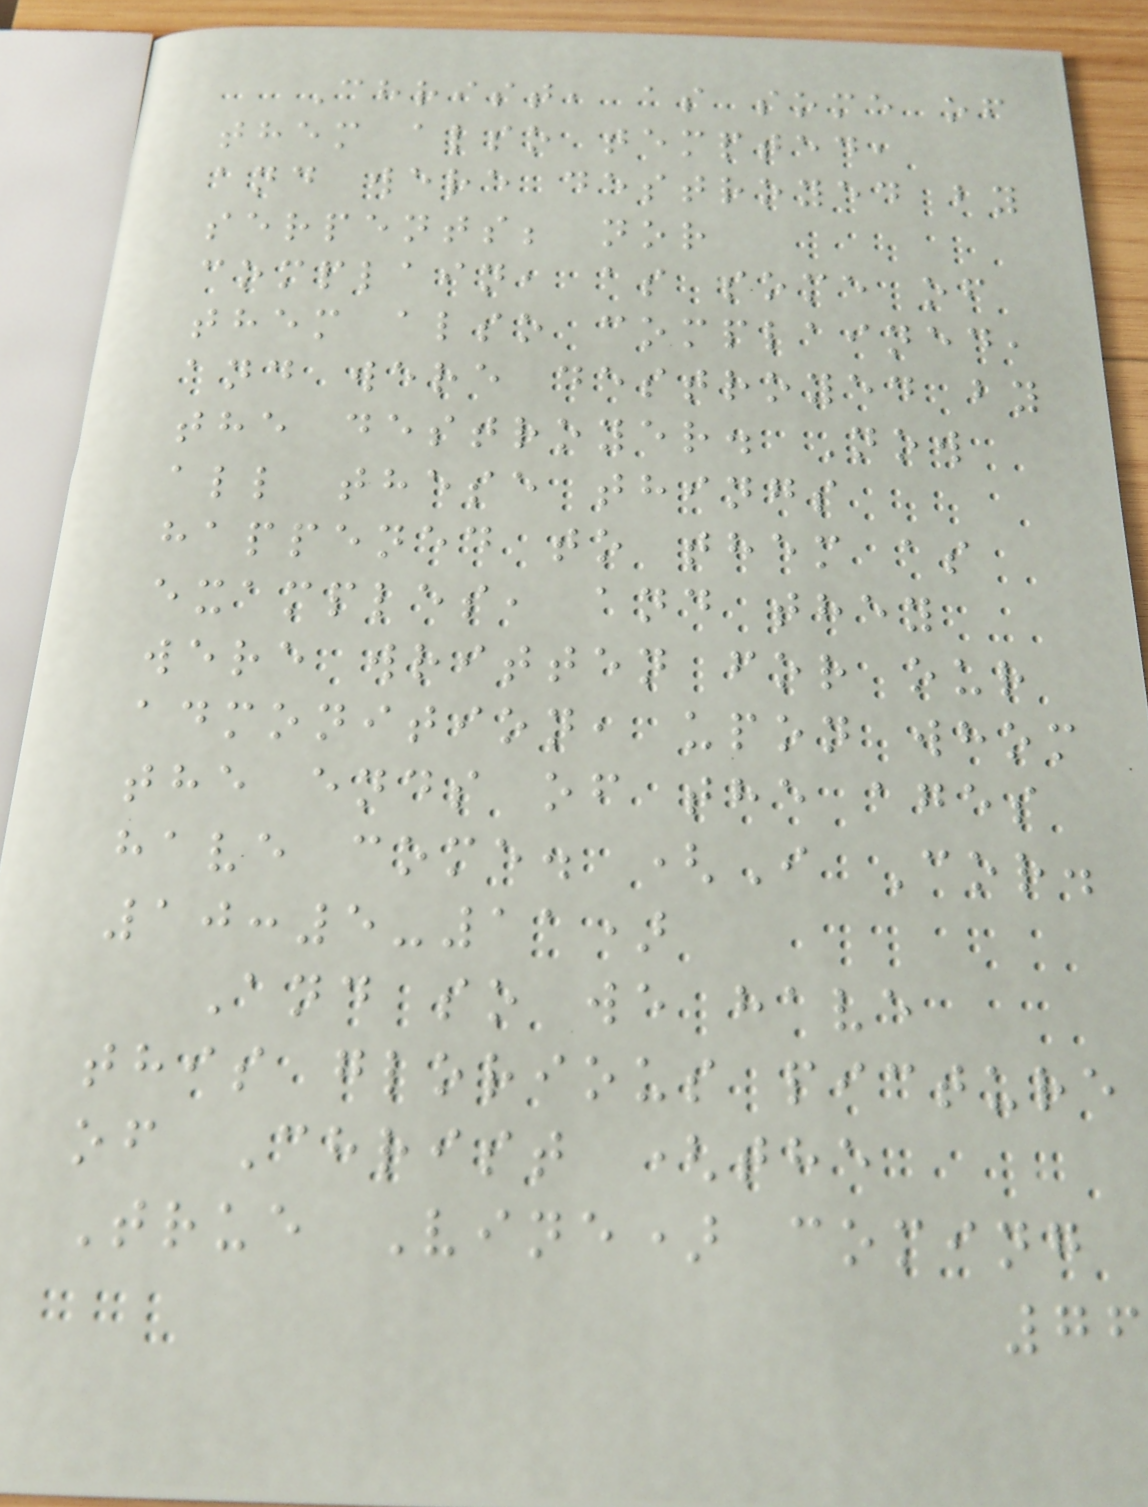Christ, as some of
them also tempted,
and were destroyed by
serpents; nor
complain, as some of
them also complained,
and were destroyed by
the destroyer. Now
all these things
happened to them as
examples, and they
were written for our
admonition, upon whom
the ends of the ages
have come. (I Cor.
10:5-11)
And so we have
this glorious picture
of Christ (the
True Vine) coming
76
